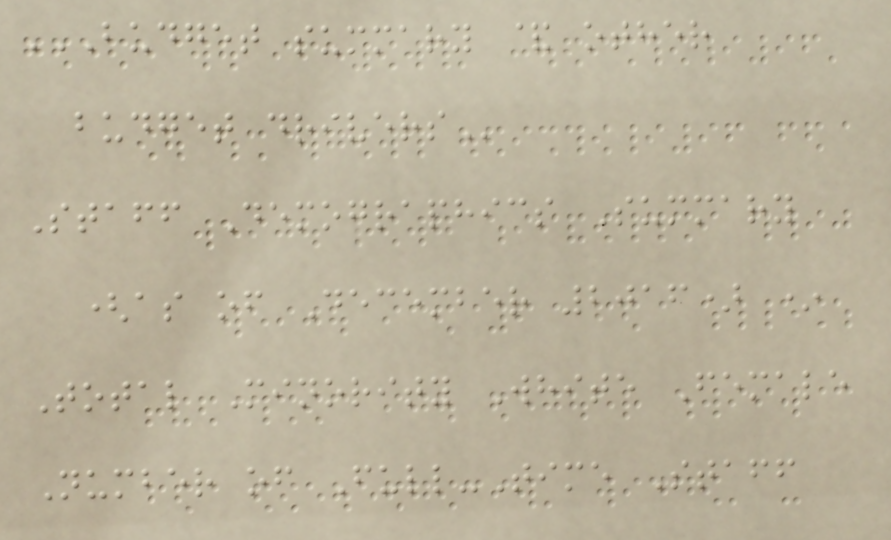BUDGET SUMMARY & OTHER
BUDGET DRIVERS
Staff Demographics Summary
(as of December 2016) *
Total Minority White Female
Number of Full-Time Staff
